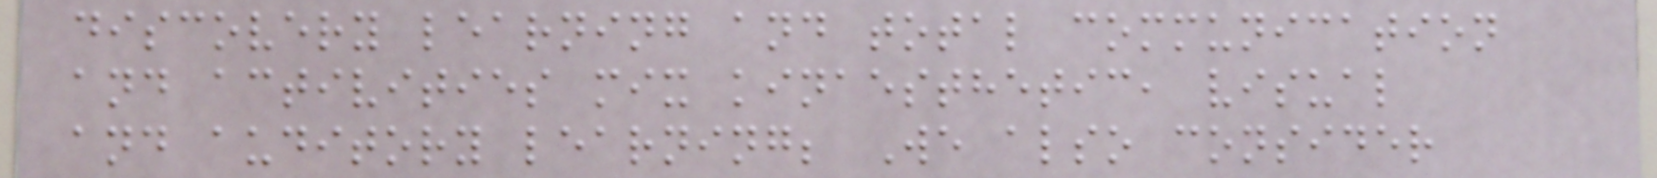discovery learning and total communication
and activities mix kinaesthetic, visual
and auditory learning; We also consider
